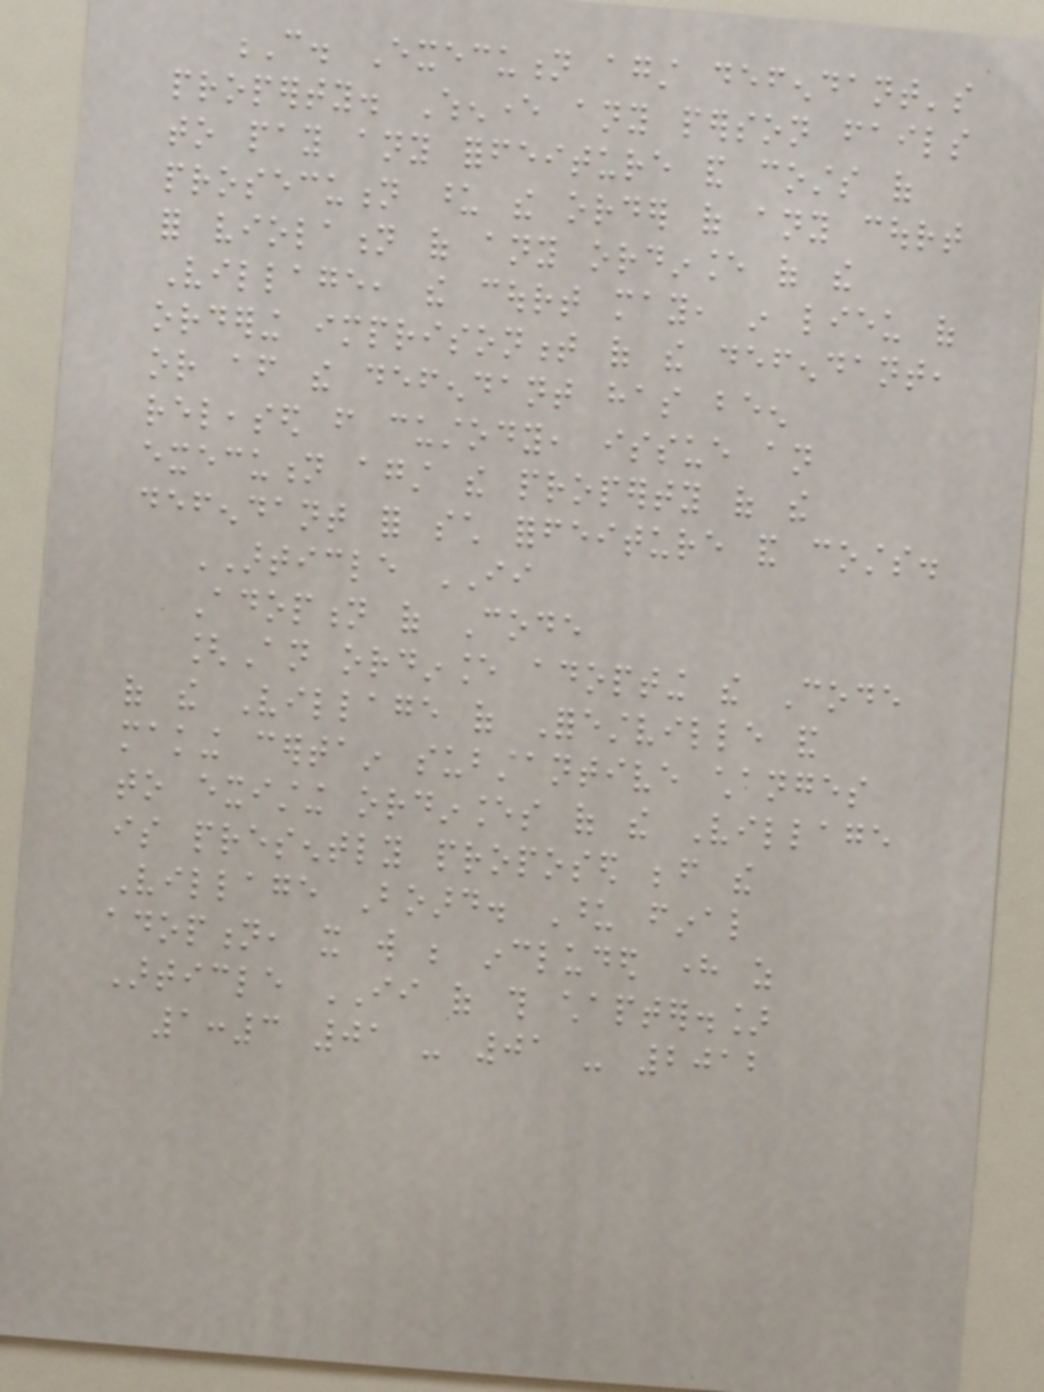C. Execution against defendant's
property. Whenever any person fails
to pay any forfeiture and costs of
prosecution upon the order of any court
for violation of any ordinance of the
Village, the court may, in lieu of
ordering imprisonment of the defendant,
or after the defendant has been
released from custody, issue an
execution against the property of the
defendant for such forfeiture and costs.
ARTICLE II
Adoption of Code
[An ordinance adopting the Code
of the Village of Forestville and
making certain substantive changes
to existing ordinances of the Village
is presently proposed before the
Village Board. Upon final
adoption, it will be included here as
Article II of this chapter.]
1:3 01 - 01 - 2012
